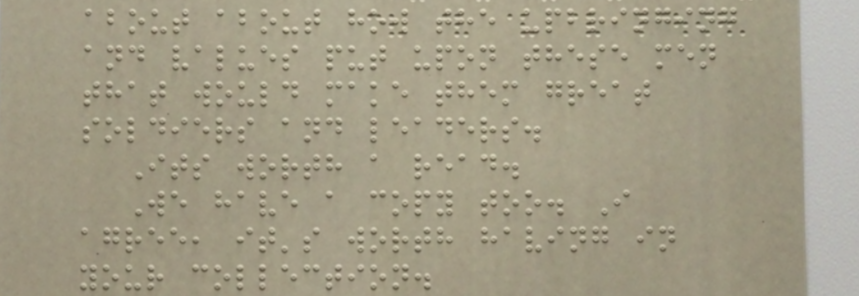about about how the upbringing
and values put upon these men
that would make them great
soldiers and leaders.
Its worth a read.
We have a copy too. I
agree, it's worth having in
your collection.
